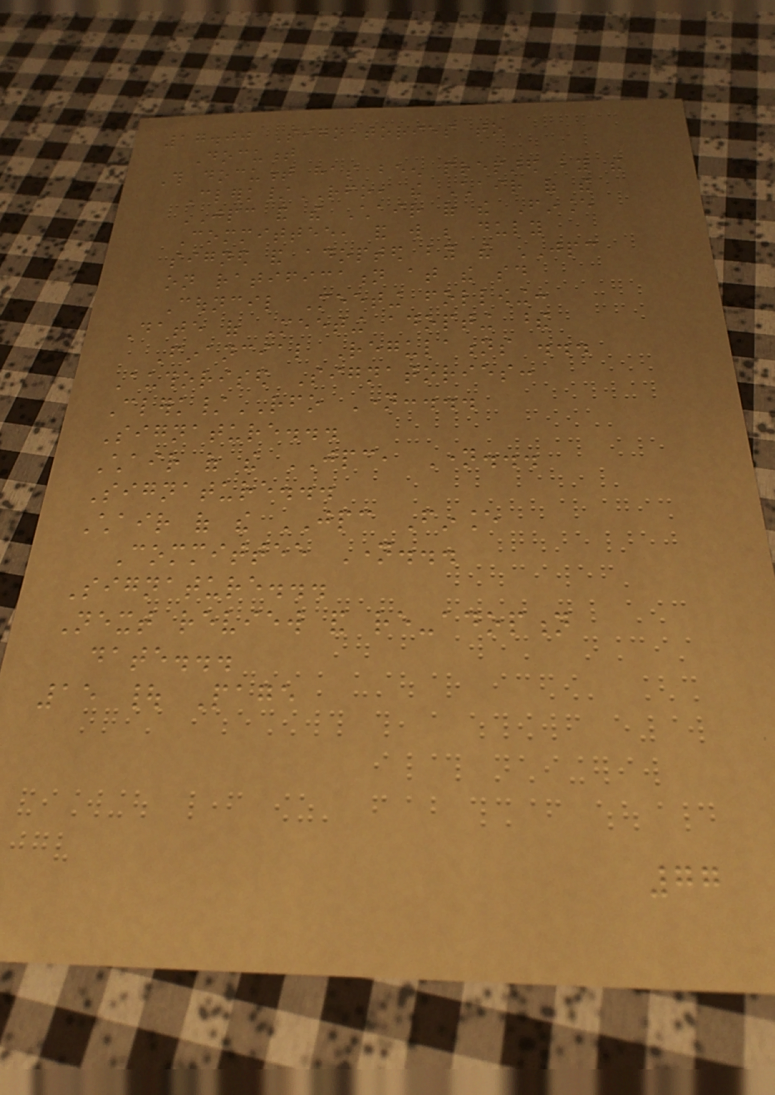17.00 Signatories to
Document
This document has been prepared by the
Clerk/RFO, the Chair of the
JPC and the Chair of the Finance
Committee, and will be duly
signed and adopted by the JPC
on ratification at the said
Council Meeting following:
Date of Meeting adopting these
Financial Regulations ...
Authorised Signatories:
Clerk/RFO Name:...
Signature...
Chair of the JPC, Name...
Signature...
Chair of the JPC Finance
Committee Name...
Signature...
Next review and re-adoption
date...
15 | Page
77
